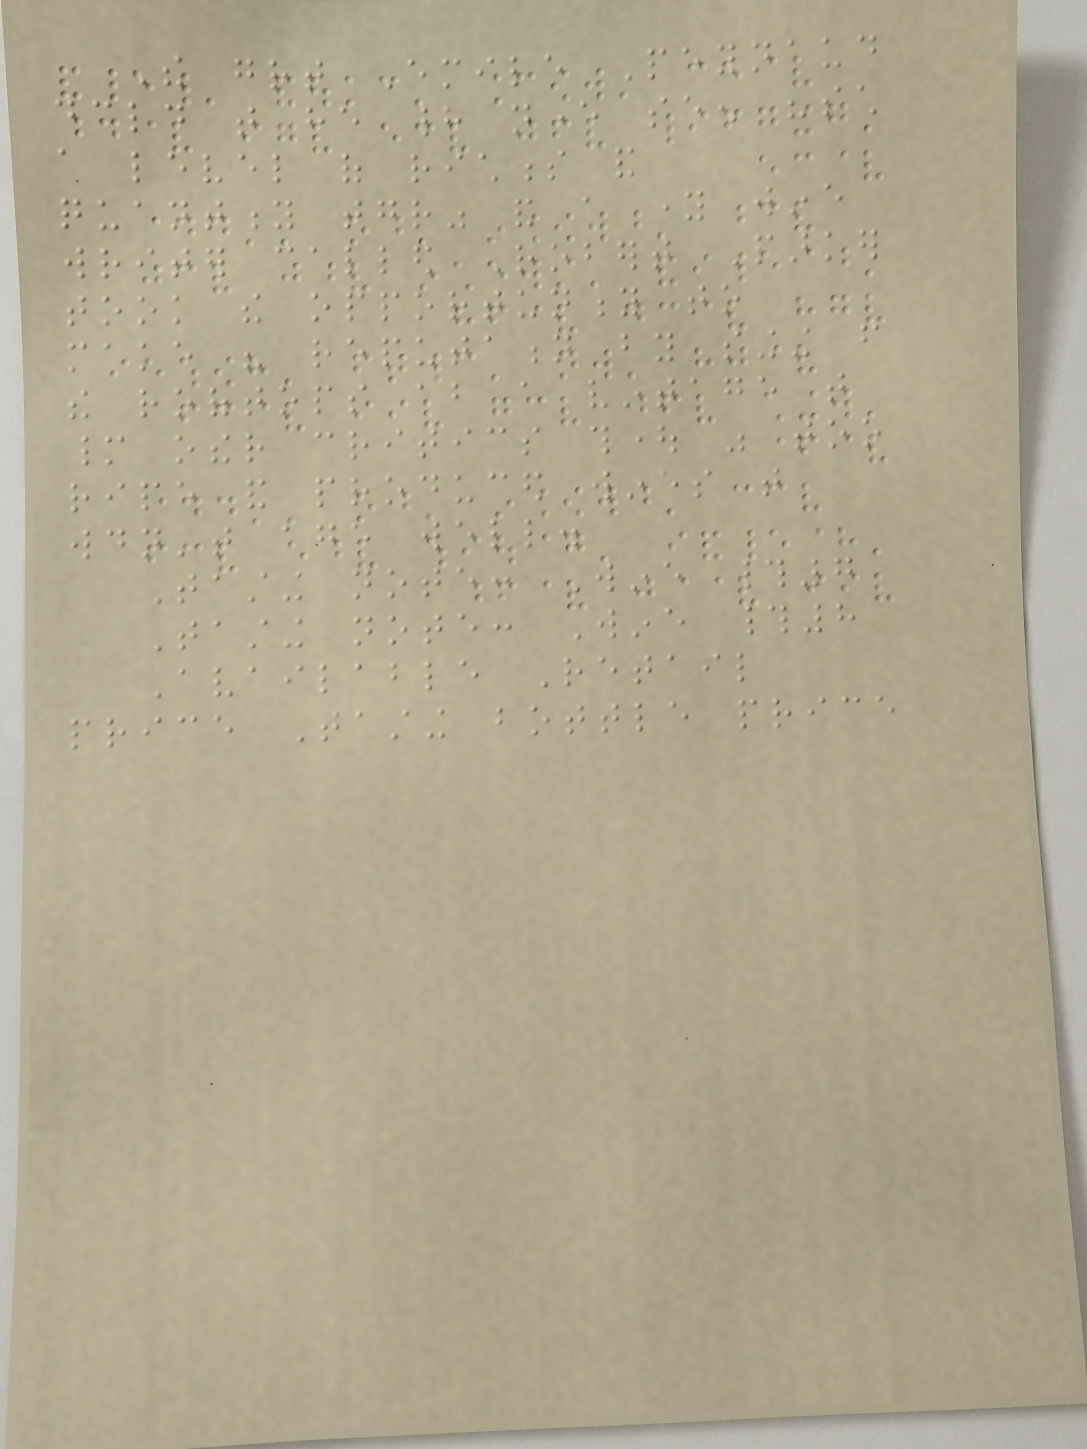The great Emile Peynaud
declared that he had never seen "such
a level of richness and
quantity together" and a young wine
writer called Robert Parker
took the opportunity to
make his reputation by singing from
the rooftops about a vintage that
many other critics thought was too
ripe and produced wines that
wouldn't age well.
Tasting note: Wine #7
Tasting note: Wine #8
Available Retail
price Tasting bottle price
